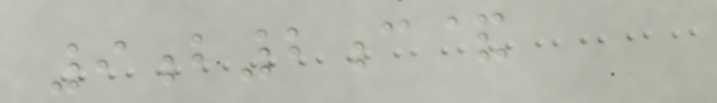9b2c&
